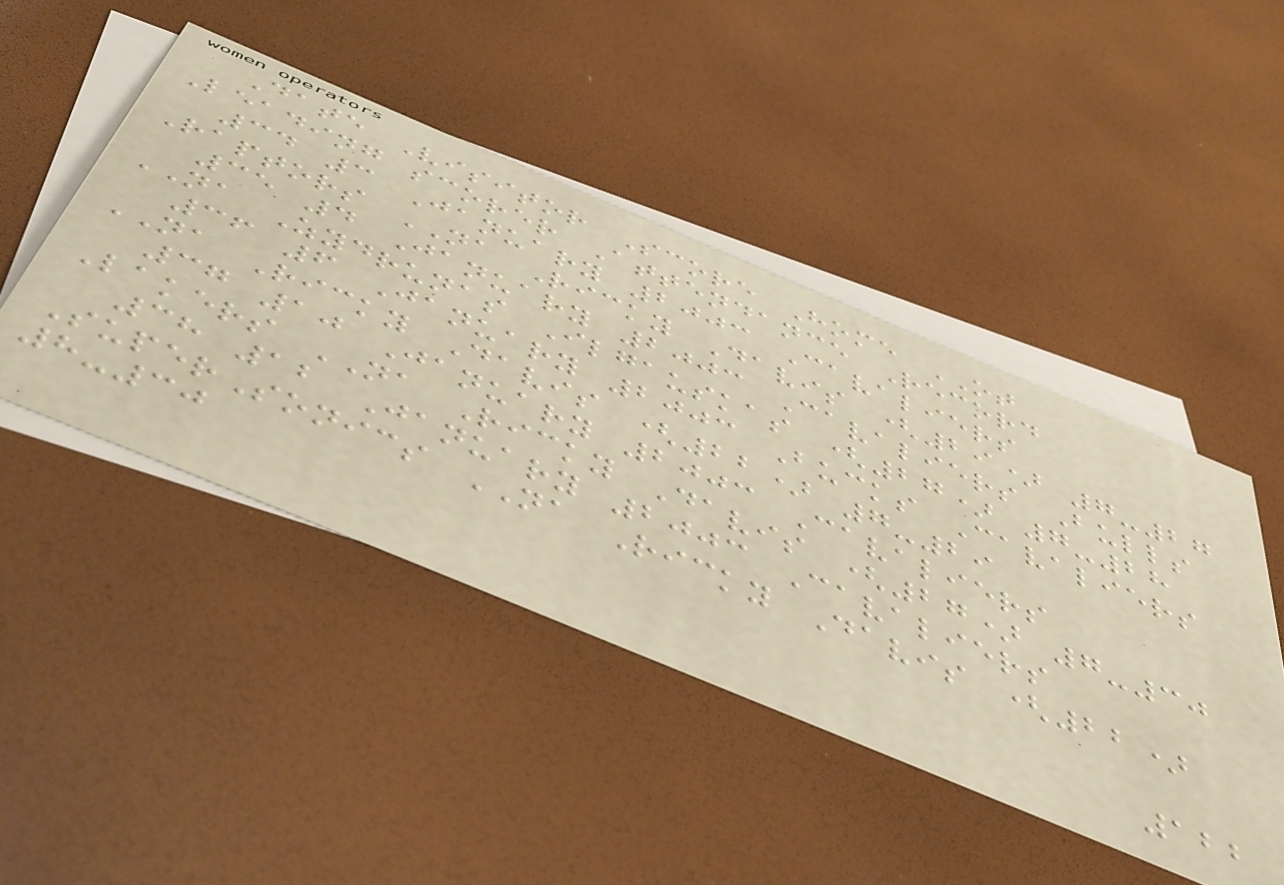Date Visitor Score Home OT
Leading scorer Attendance Record
34 3 January 2003 Cavaliers
Raptors NA Ricky Davis (29) 7-27
35 4 January 2003 Cavaliers Bulls
NA Zydrunas Ilgauskas (27) 7-28
36 6 January 2003 Bucks Cavaliers
NA Ricky Davis (22) 7-29
37 10 January 2003 Cavaliers
Lakers NA Ricky Davis (27) 7-30
38 12 January 2003 Cavaliers
SuperSonics NA Ricky Davis (22)
8-30
122
